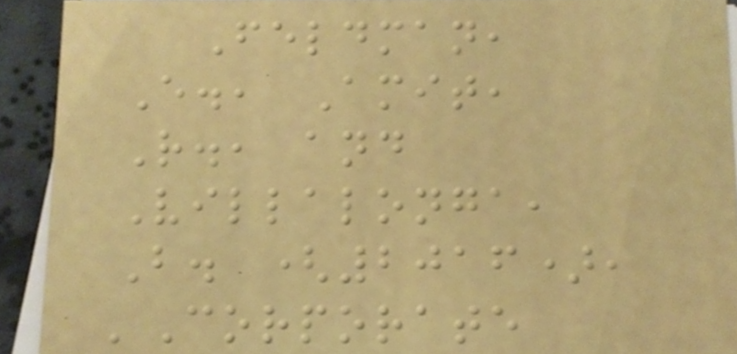Feldman,
E., Amit,
R., and
Villalonga,
B. (2016),
'Corporate
